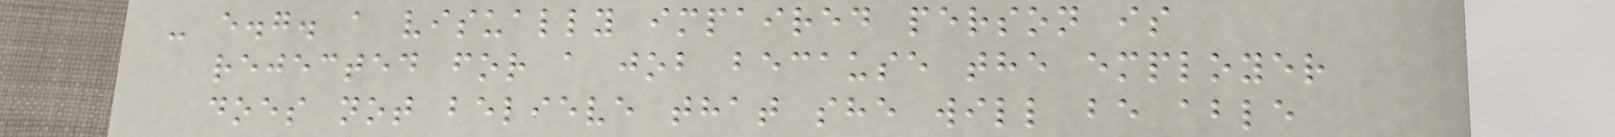- e.g. a visually impaired person is
rejected for a job because the employer
does not believe that she will be able
